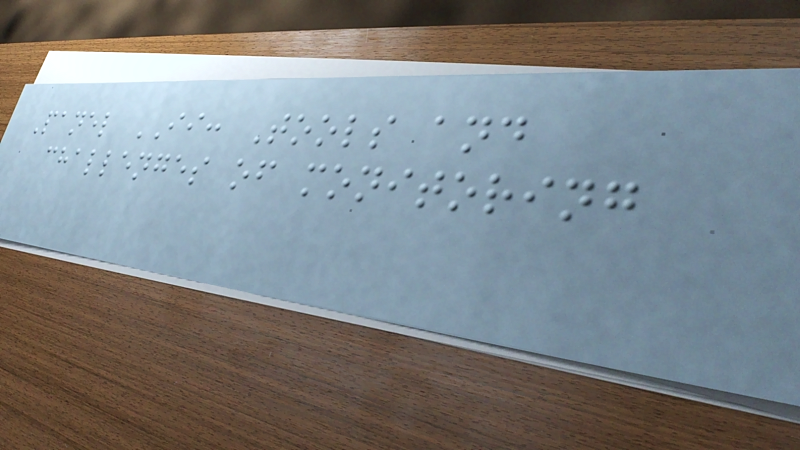Panel II: Tools and
challenges of monitoring
